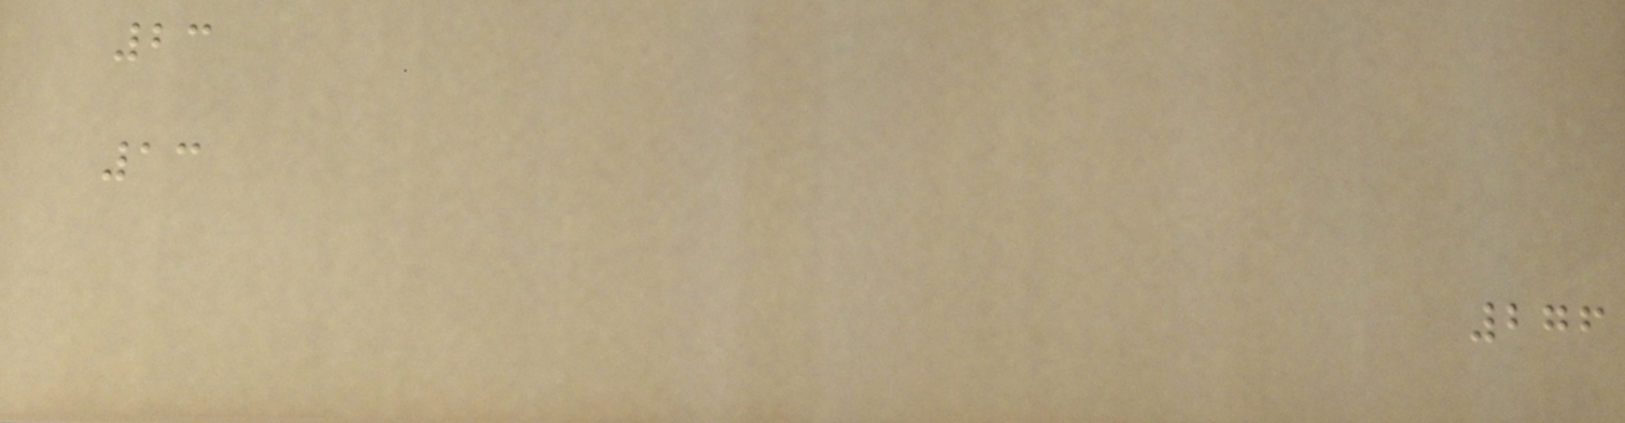23
13
276
